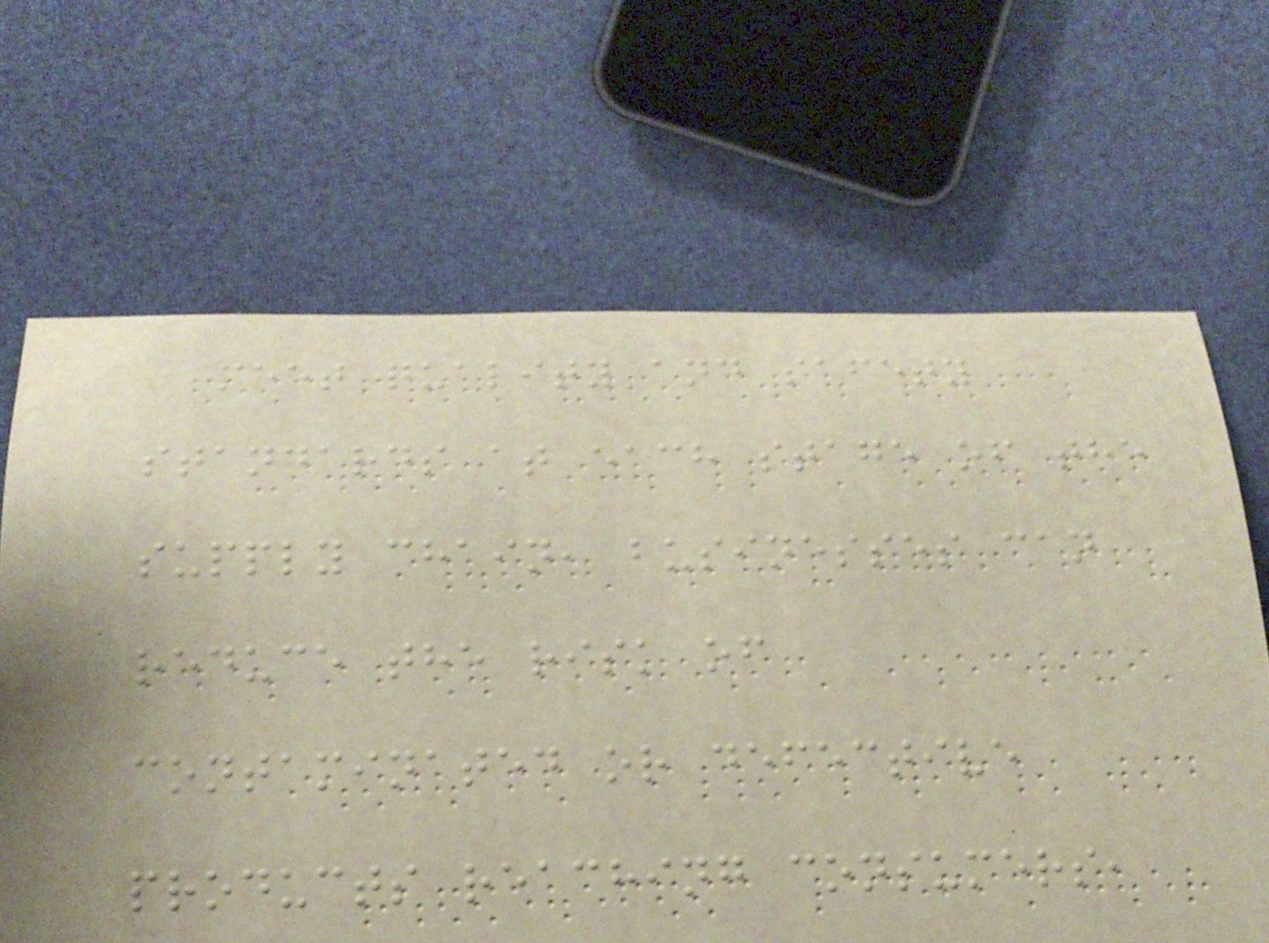meet quality and safety
standards at each stage of the
supply chain, businesses can
reduce the risk of
contaminated or defective
products reaching consumers,
